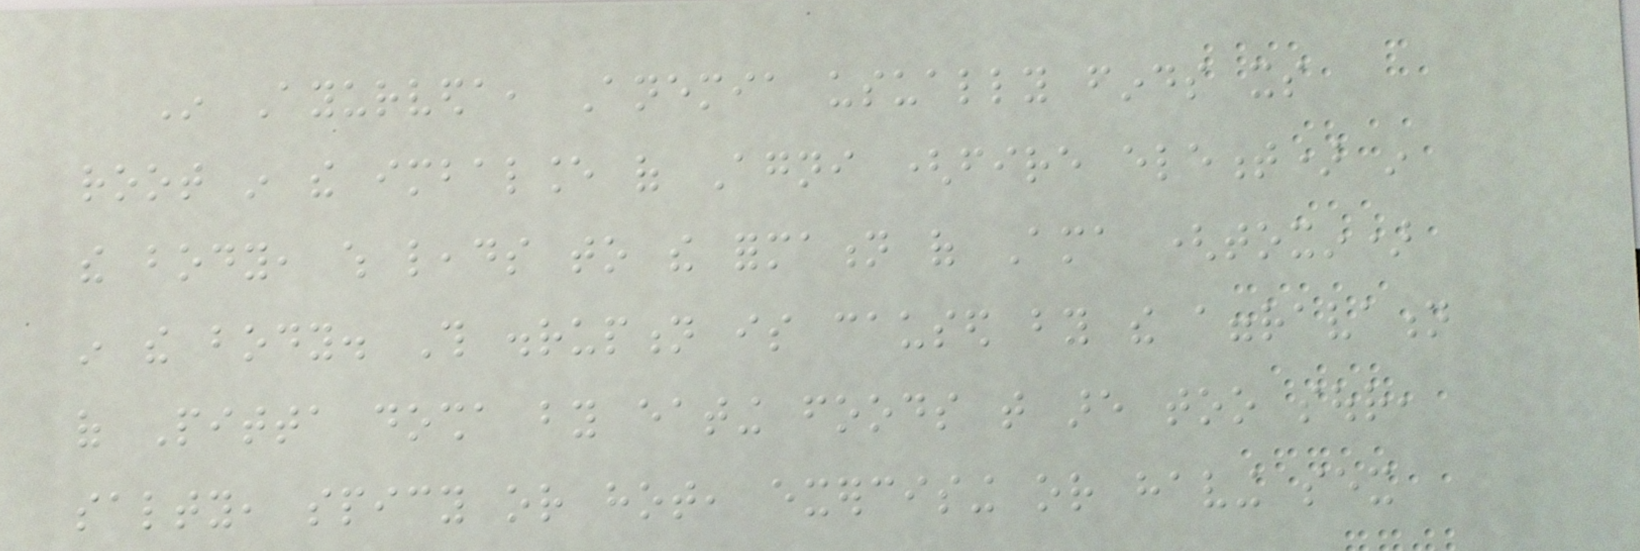In Ayurveda, Anemia usually finds its
root in the imbalance of Agni (fire element) in
the body, which leads to the formation of Ama (toxin)
in the body. This disruption is caused by the aggravation
of Pitta dosha by eating foods that are too sour,
salty, spicy or hot, exercising or having sex
